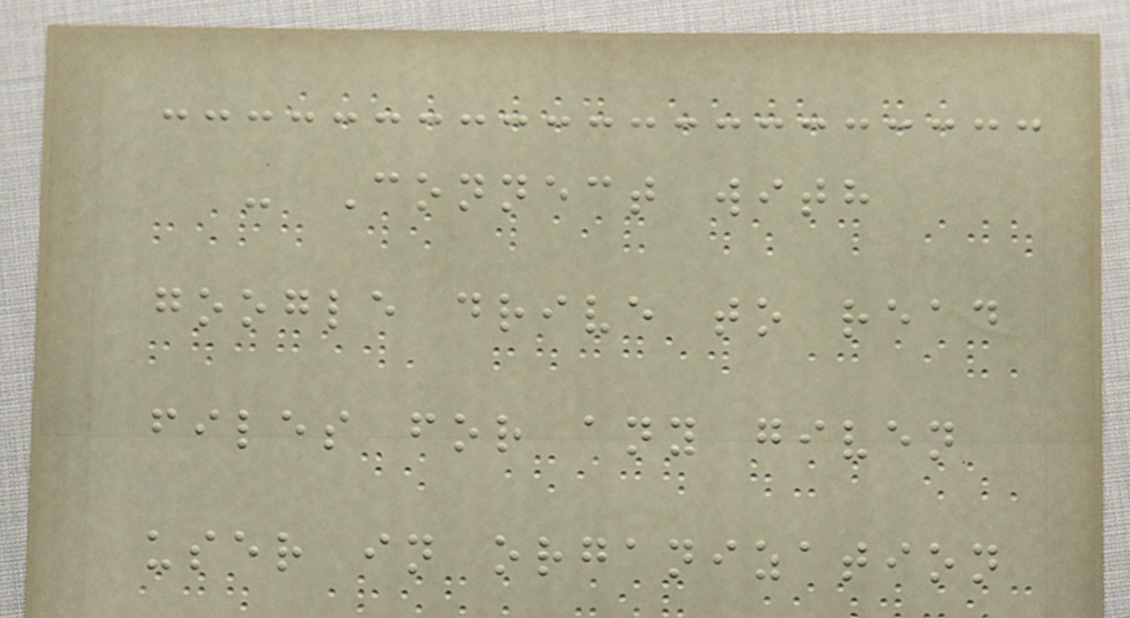- Connect with
google drive to read
files for any given
user in organization
